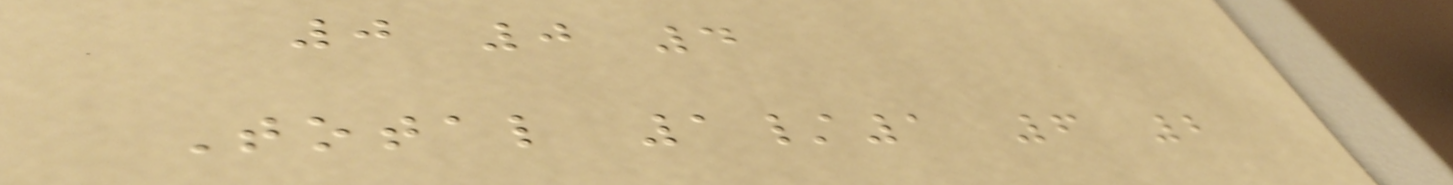0 0 4
Total 1/1 6 2
